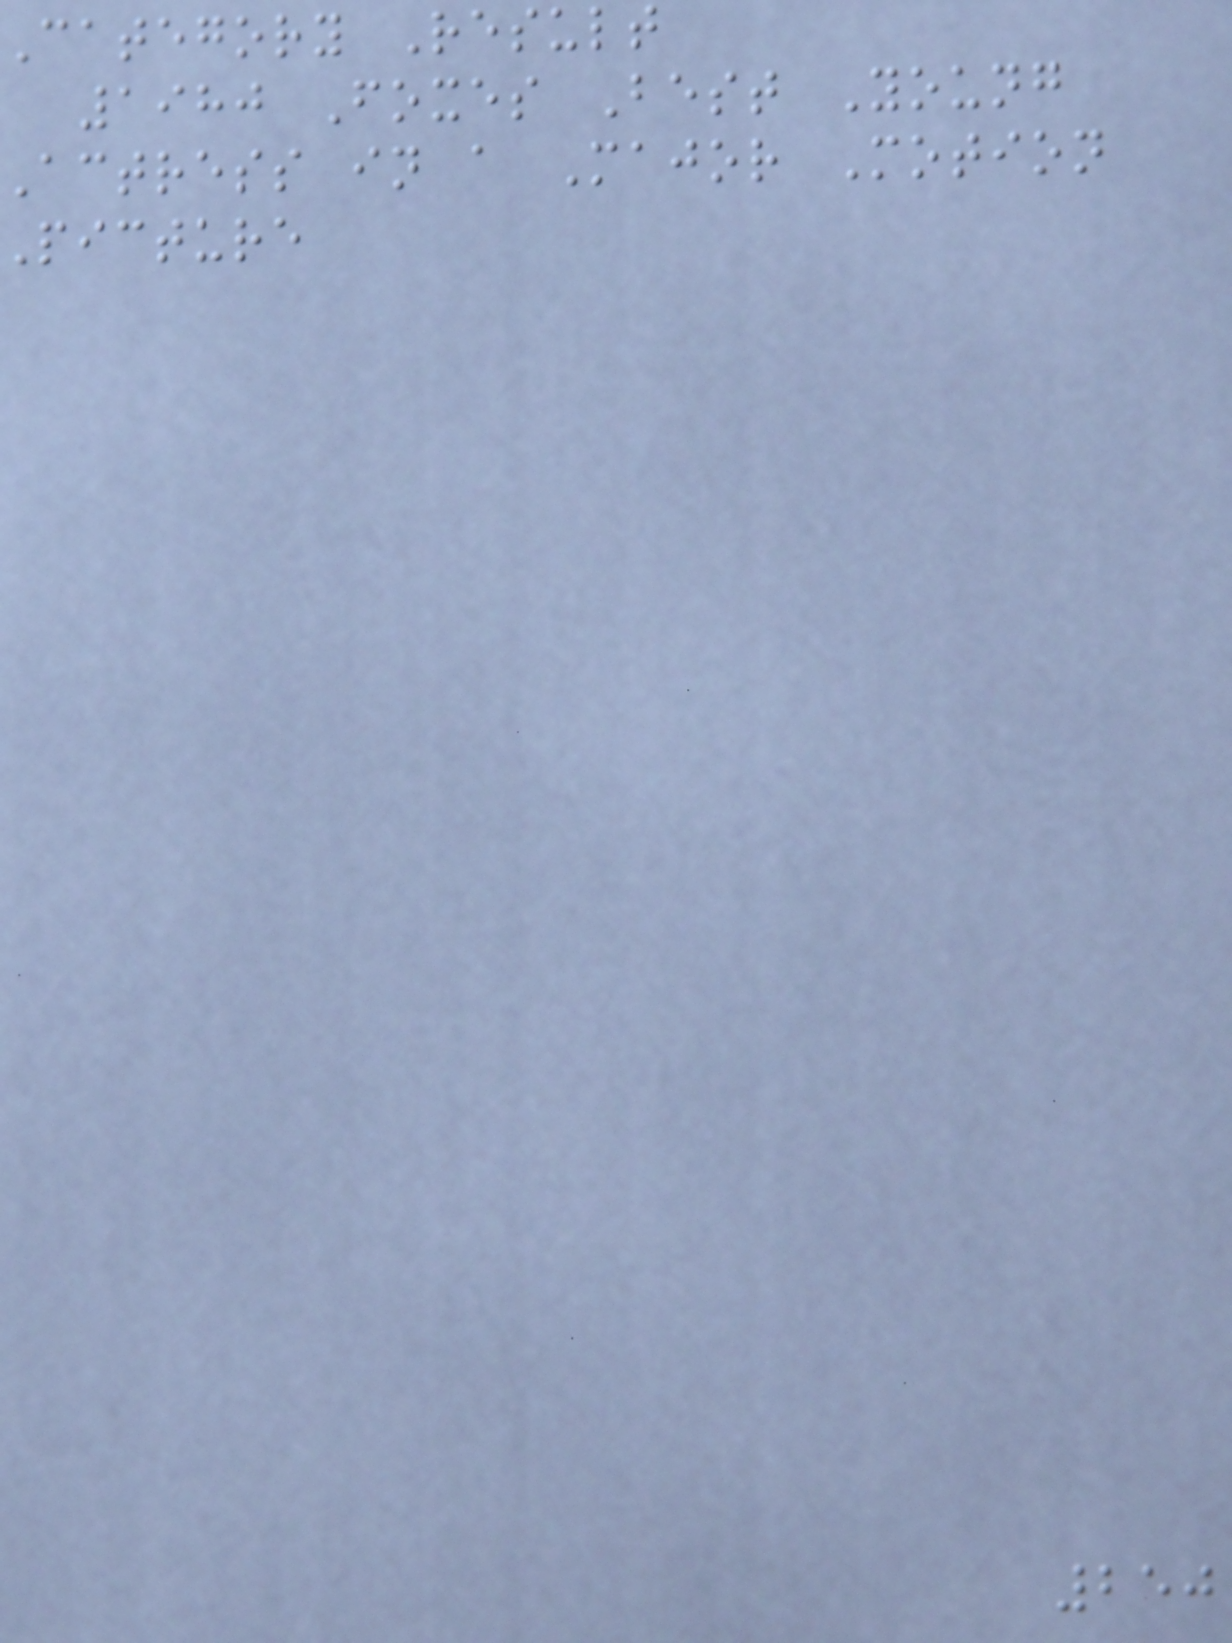Category Result
1980 Foxes Best Young
actress in a Major Motion
picture
250
